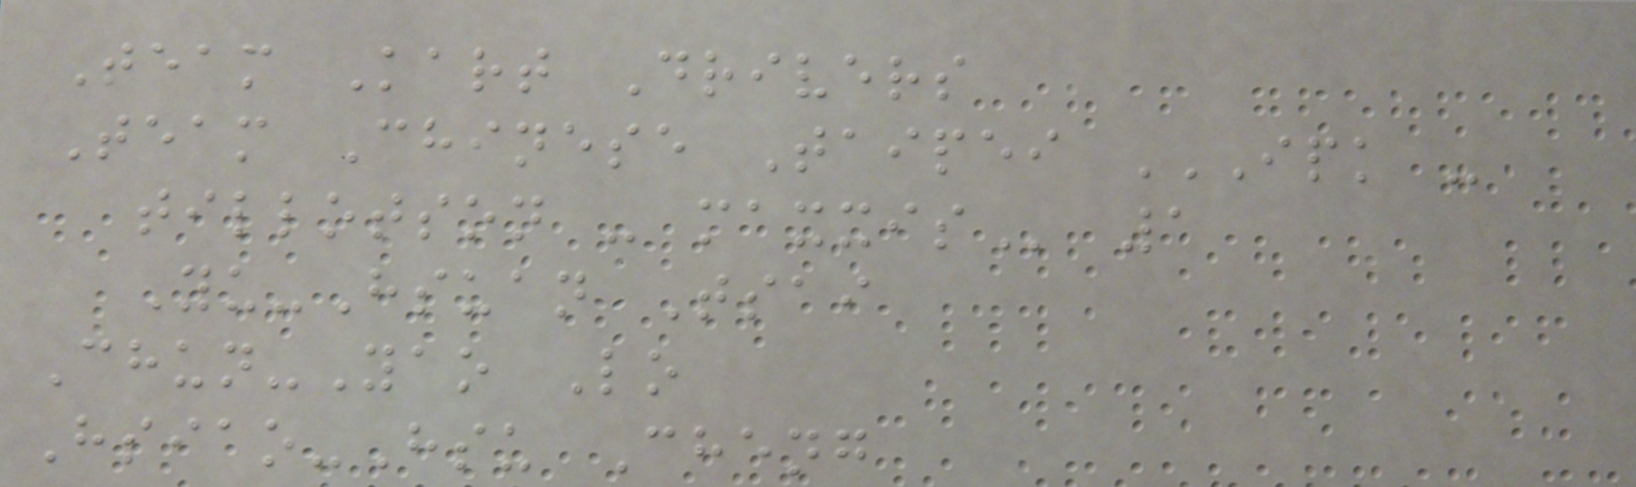Team Kart Drivers
Team Chinese Taipei IPK -
TILLOTSON - MAXXIS 1
Yu-Hsuan Tsai
Chun-Yao Lo
Hsiao-Hsu Cheng
